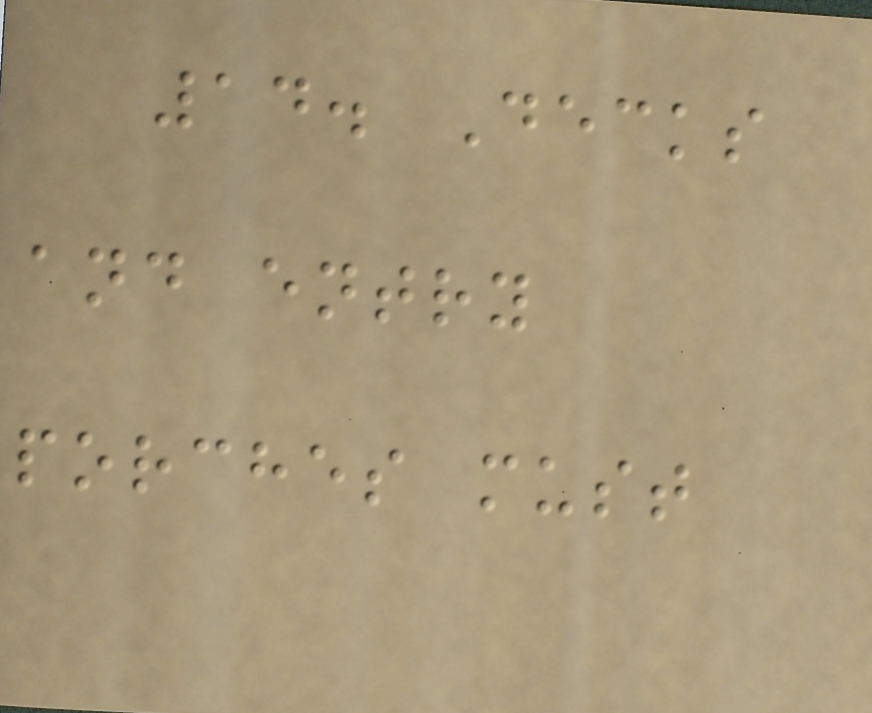14. Decks
and entry
porches must
